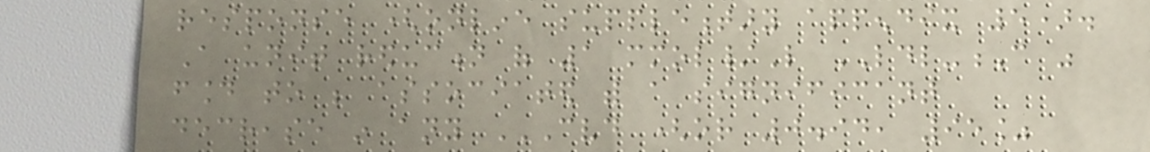response (online supplementary appendix 5).
A unit reduction of 1 mmol/L LDL-C was
found to be associated with a significant
decrease in any CVD (OR 0.94, 95%
